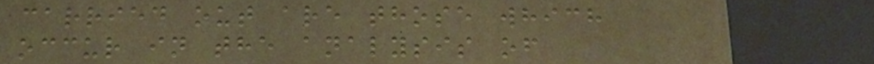carried out are those which
occur in the analysis of
